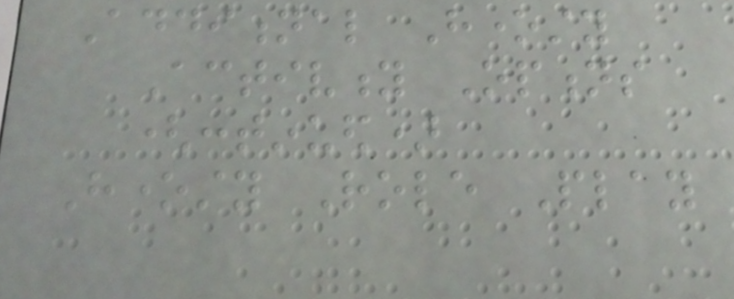Additional Honesty
Activity Options
(continued)
Honesty Role Play
